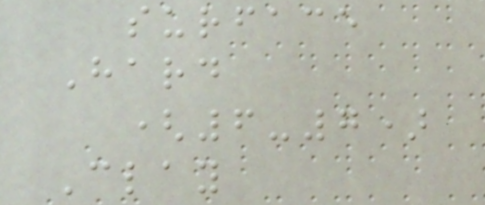surface
Hard
(6-7)
Clay
